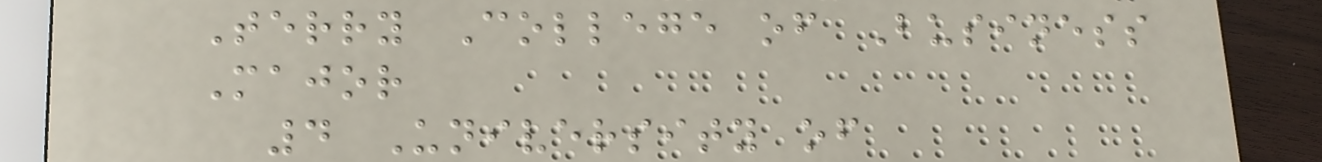Terry College of Business
Major
4 University of
